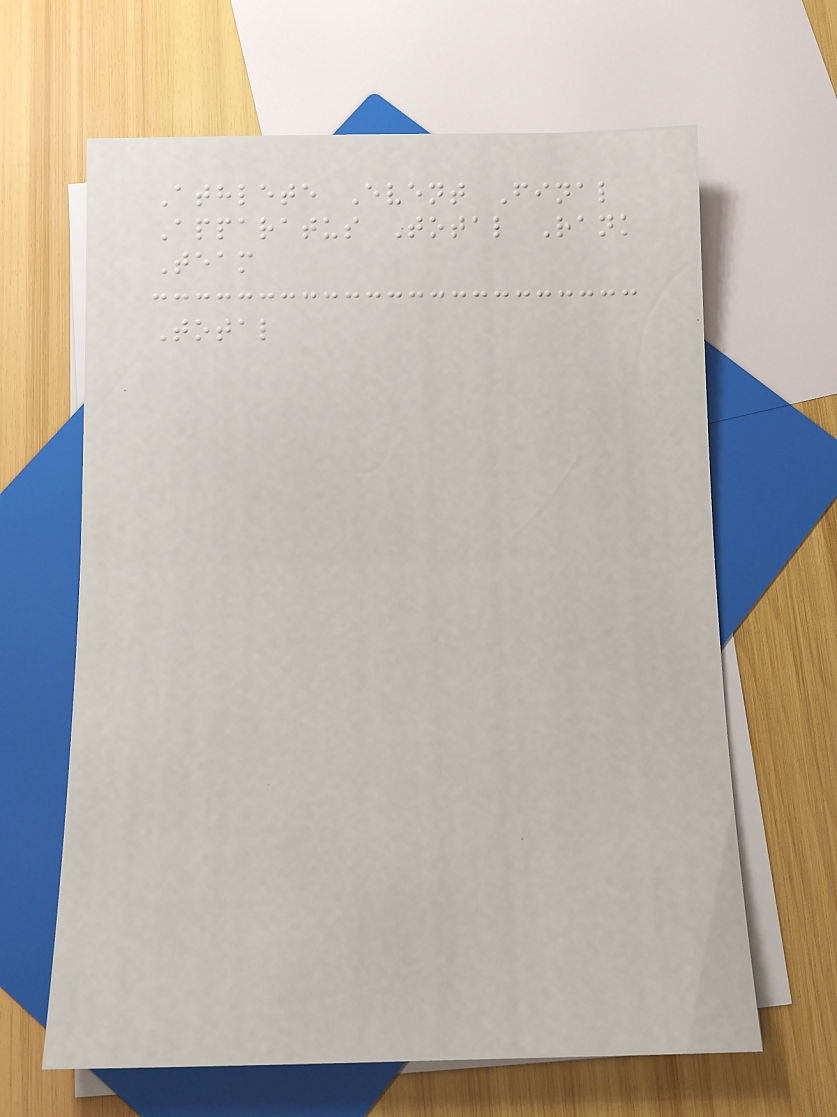Athlete Event Final
Apparatus Total Rank
Team
Total
